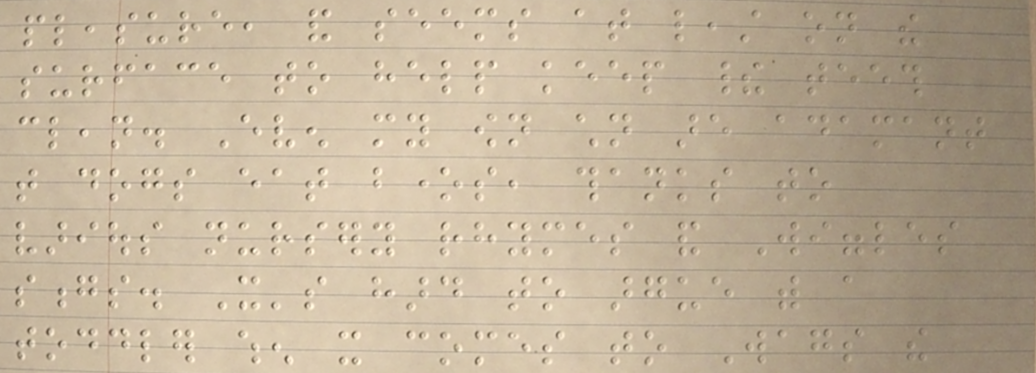pleasure, and seems at least on the
surface to help keep their teeth
clean. Even my own children are adamant
that dogs eat bones, thanks to
various nursery rhymes and Wiggles
songs. It's hard to argue with a
toddler when it comes to Wags the
